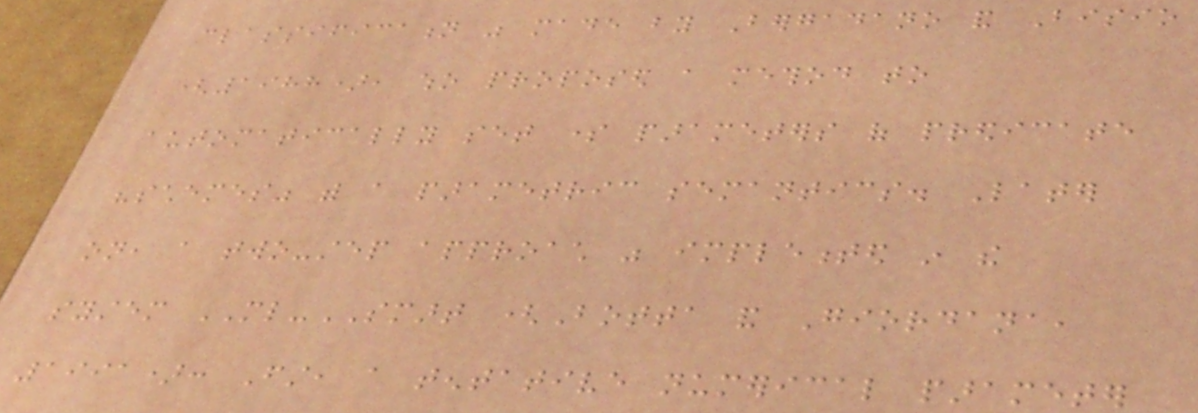classification was made by Bergadano and Bisio
(1988), who proposed a method to
automatically set some parameters of predicate
"schemes" with a parametric semantics. Later
on, a two-step approach was implemented in the
system ML-SMART (Botta and Giordana,
1991): First, a tentative numerical parameter
